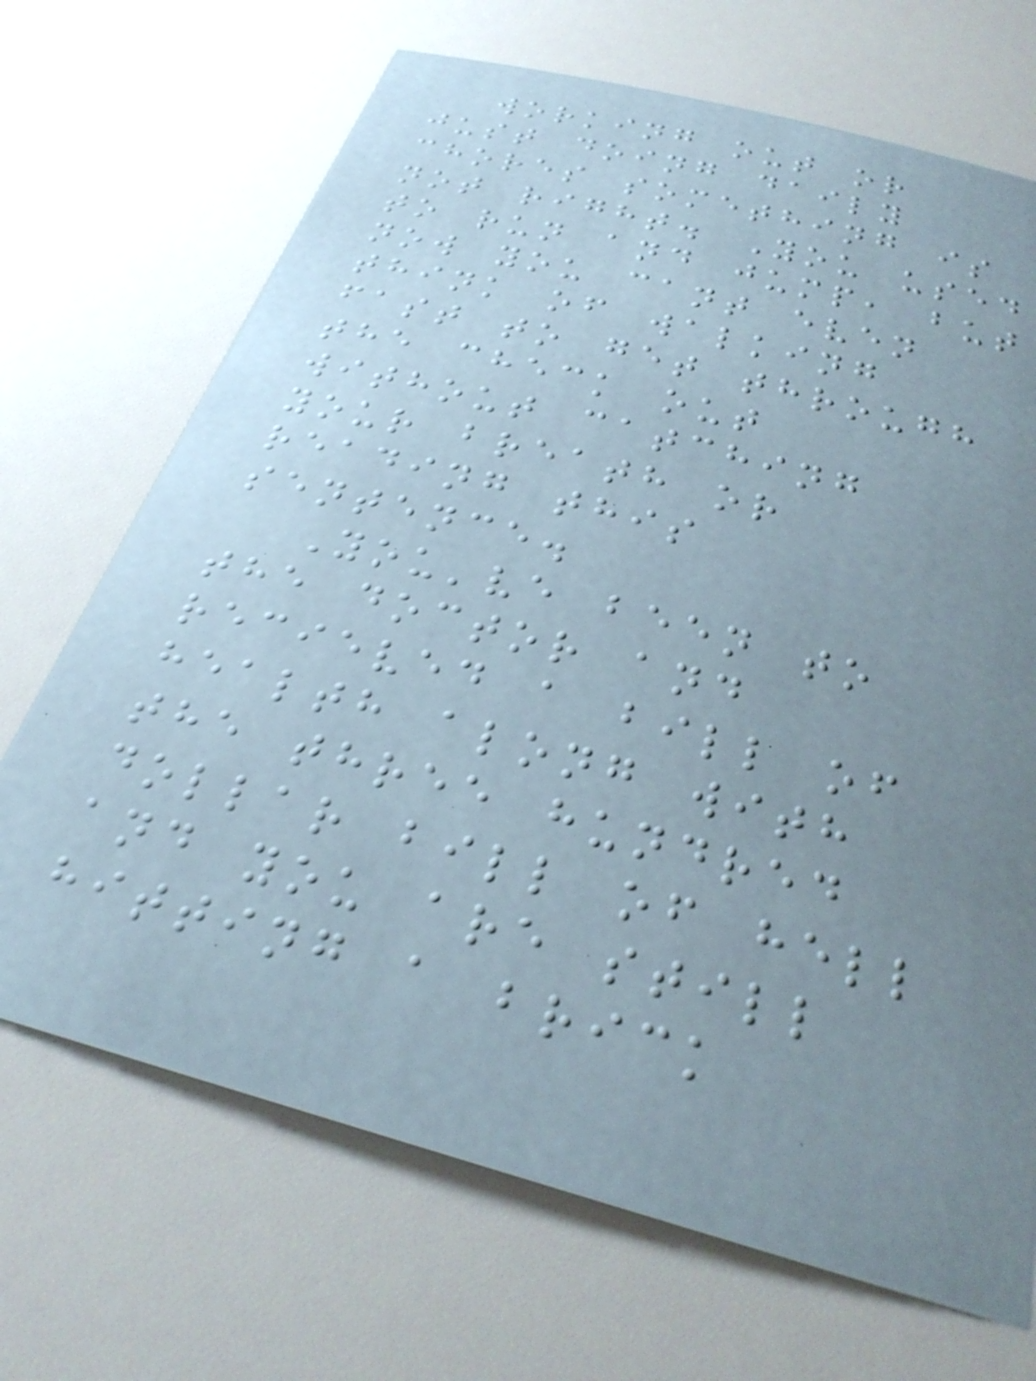working out or
just doing daily
chores something is
not right. You used
to run and jump, but
now you cant even
think of walking
fast to get through
the check out
without catching
your breath or
reading this
sentence.
You've been to
the doctor and
recieved a bill of
health along with
the three hundred
dollar bill of hell
and you are still
hitting a brick
